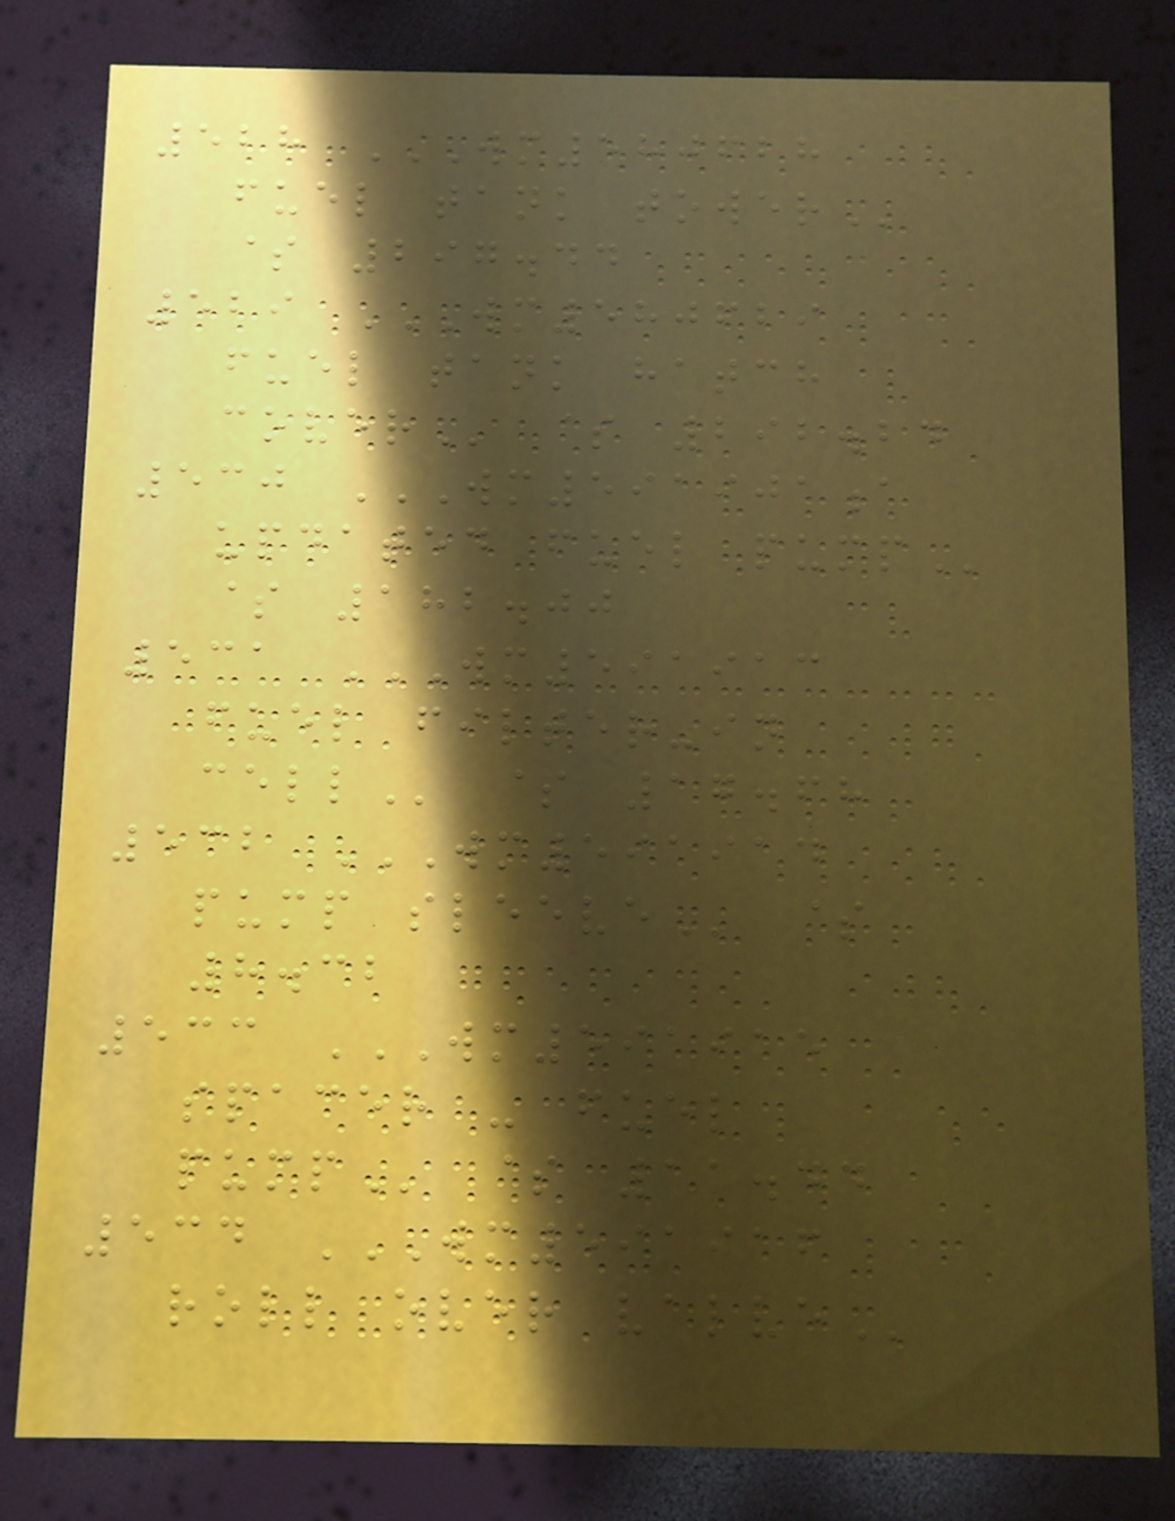528 WM580628
FUEL TANK TOWER
$ 297.44
529 WM580629
FUEL TANK HATCH
COVER $ 292.24
530 WM591901A
UPDATED FUEL PUMP
$ 182.00
531 WM591913
FUEL FILTER-IN
CELL $ 17.68
532 WM591914
PUMP SLEEVE $
8.32
533 WM591915
SPACER - FUEL
PUMP $ 11.44
534 WM591916
ROLL OVER VALVE
